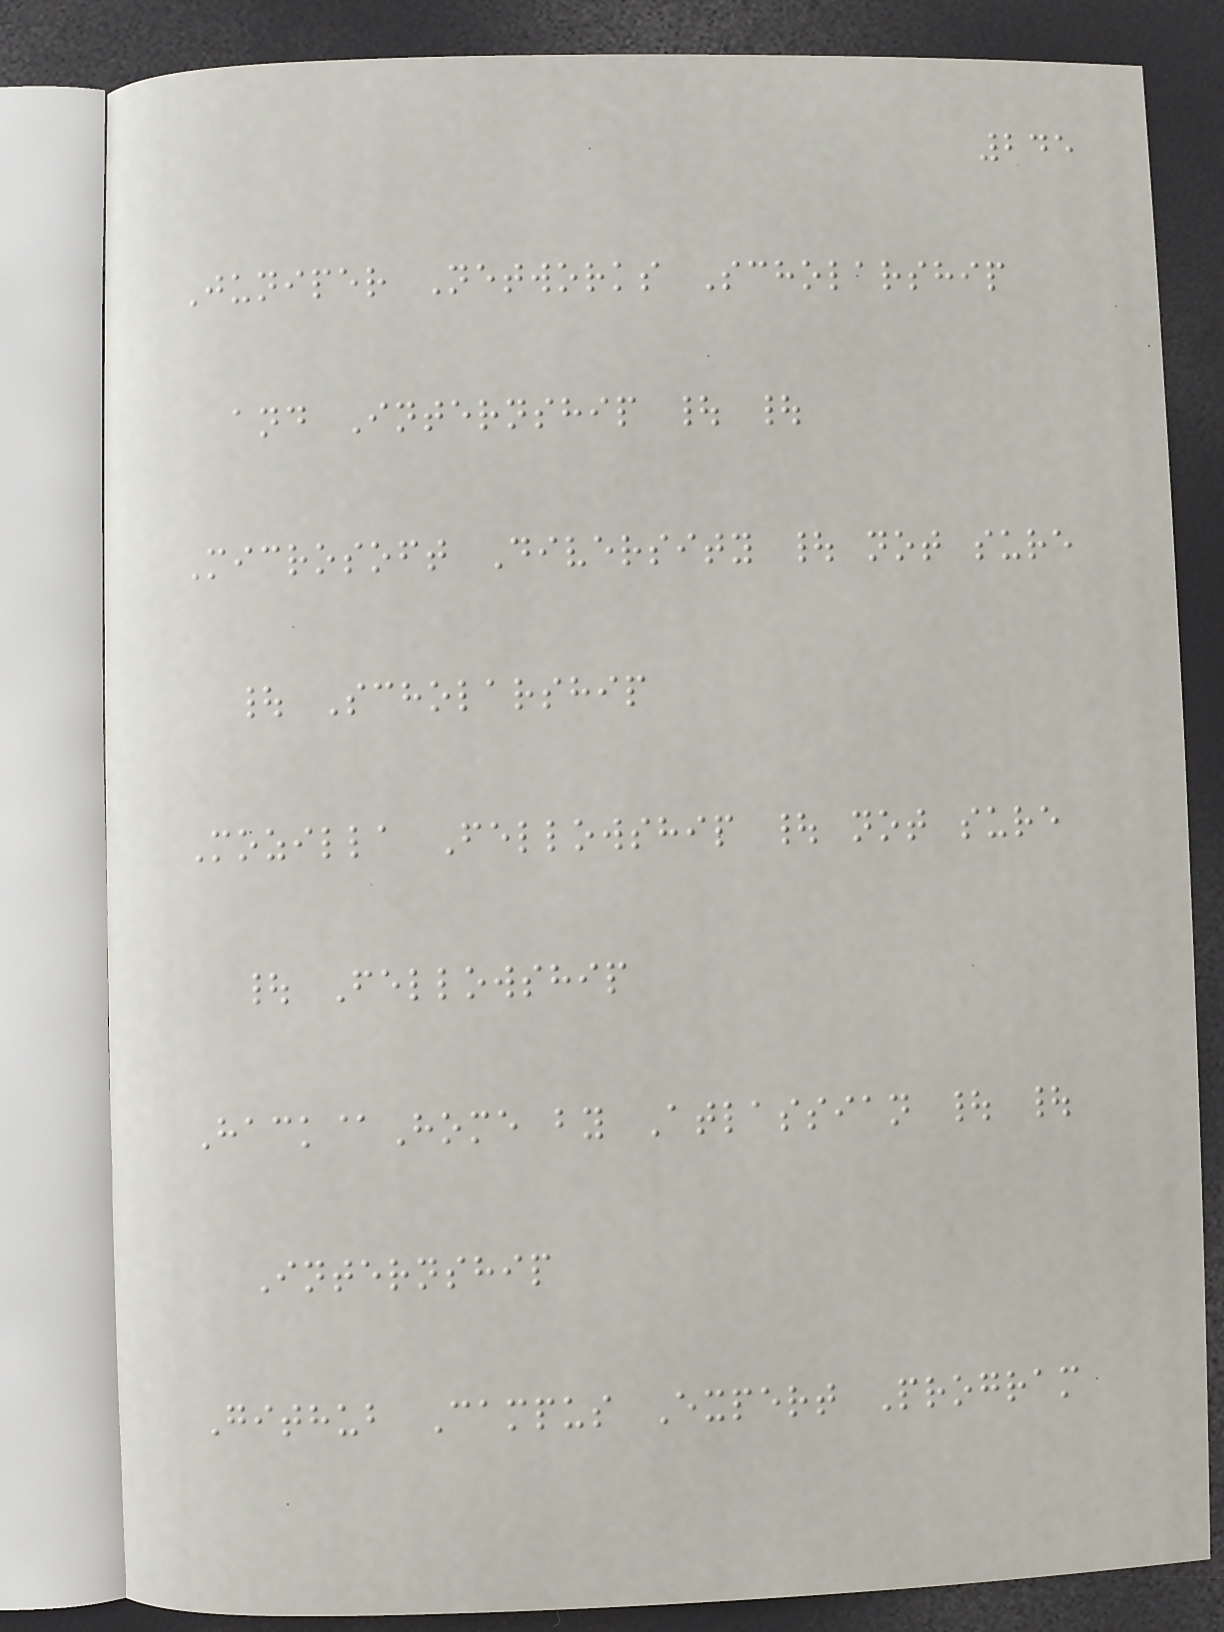245
Juniper Networks Scholarship
and Internship | |
Microsoft Diversity | not sure
| Scholarship
Mozilla Fellowship | not sure
| Fellowship
Hack@Home by Atlassian | |
Internship
Github Campus Expert Program
